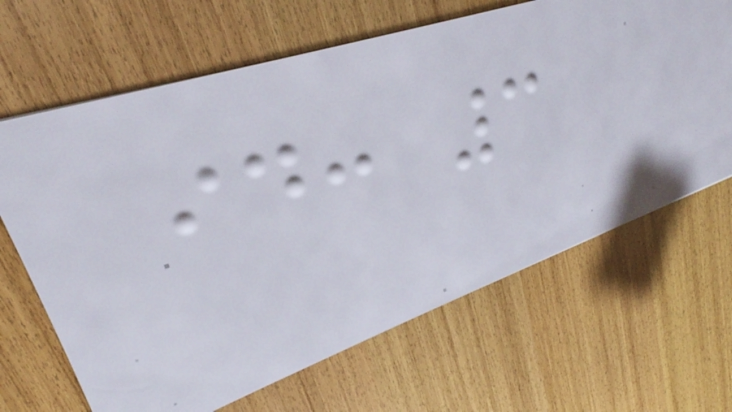id: 3
